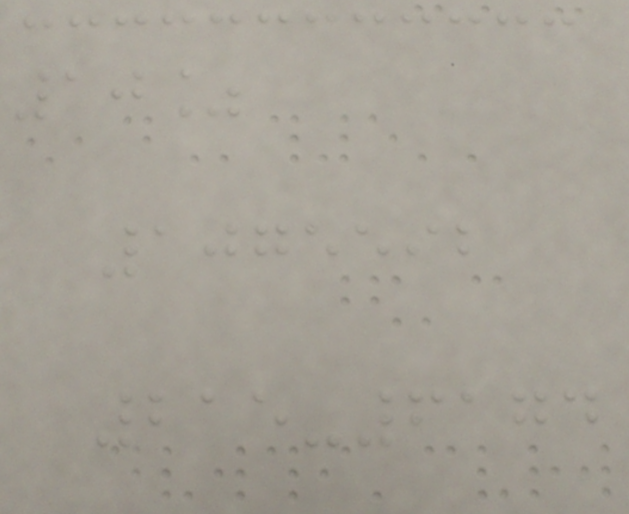10%
1075592
215-6174
